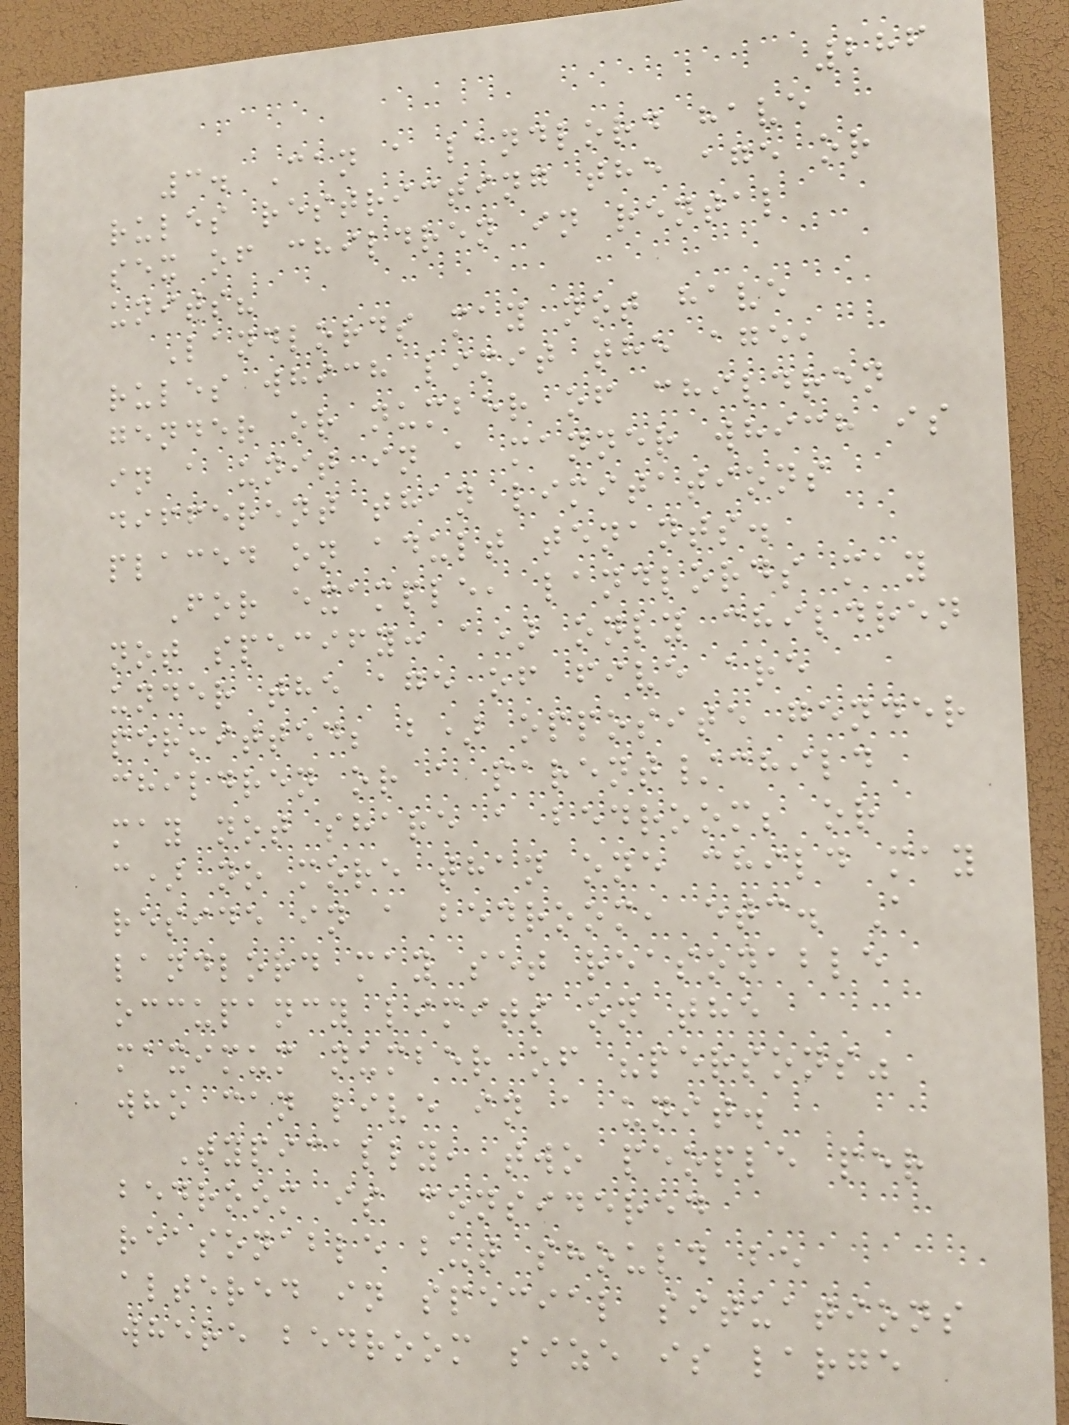286
3. Can a landlord have
rules restricting the age or
sex of children in rental
units?
Landlords may not have
rules which limit the age,
gender or number of children
in a unit in a manner which is
different than limitations
placed on adult tenants.
For example, landlords may
not specify: a) only children
under the age of five are
permitted; b) opposite gender
children or a parent/child
may not share a bedroom; or
c) no more than one child may
reside in a bedroom, etc. A
landlord may set reasonable
occupancy limits on the
maximum number of "persons"
who can live in a unit.
Typically, two people per
bedroom is considered
reasonable but should be
altered in special situations
where bedroom size is large
